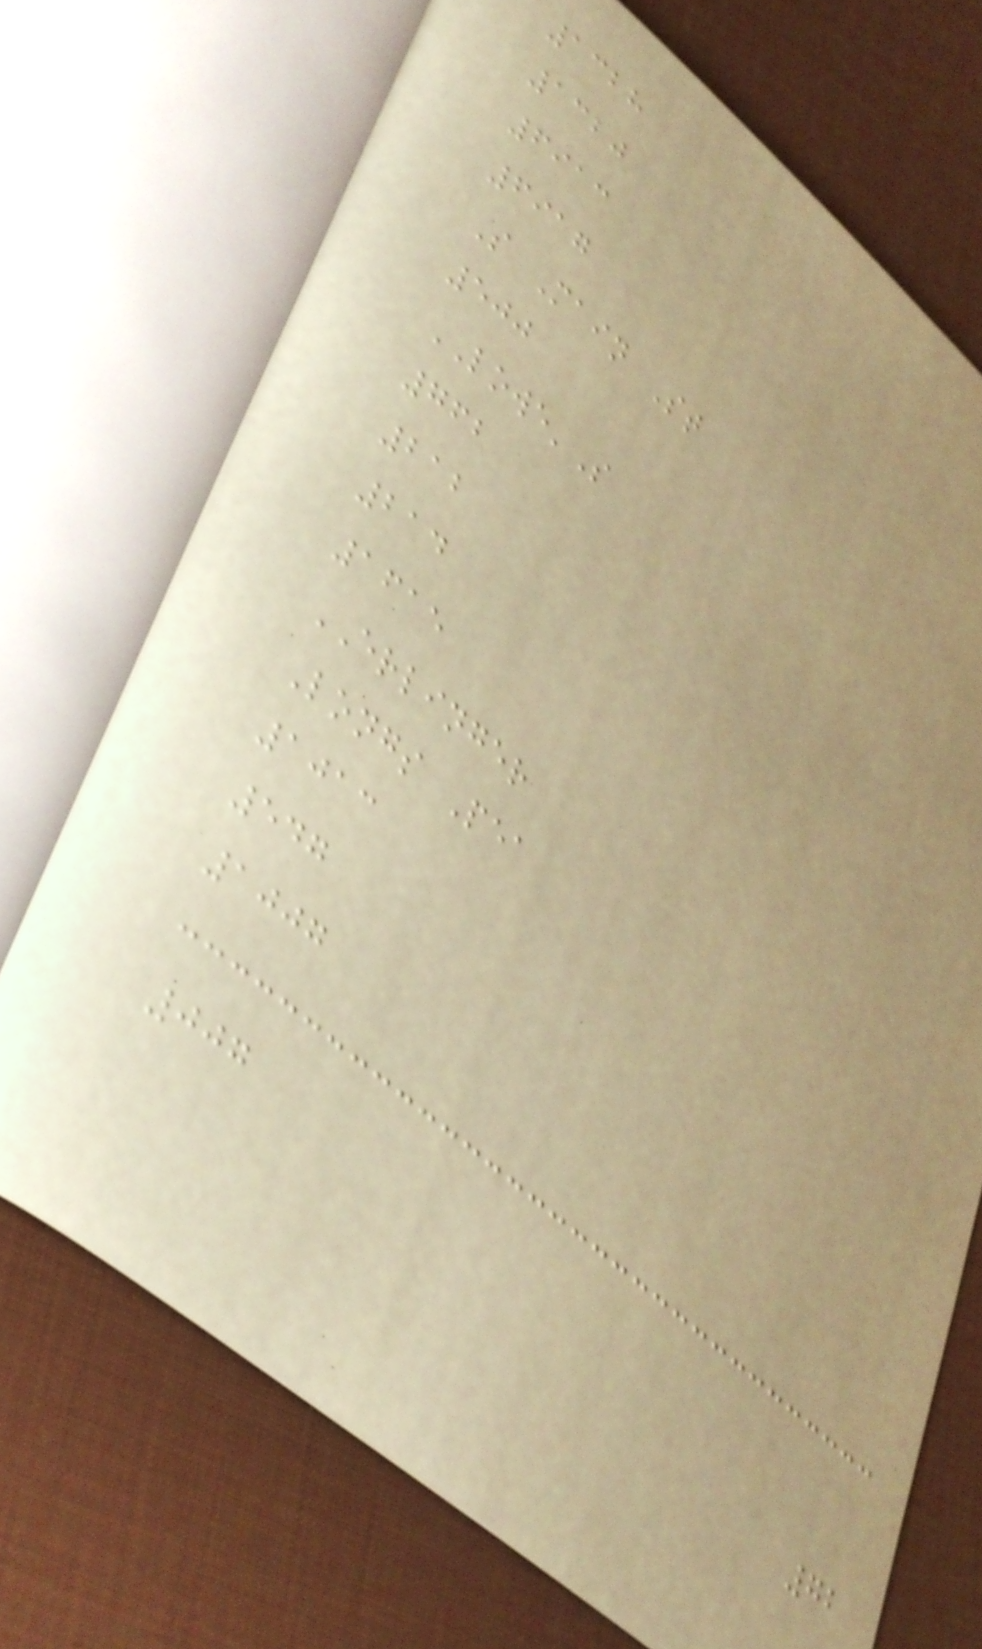1328
1320
6913
6917
S Main St
500
LOWE'S
762
212
214
1615
ERLINGER
Longs Pea
1013
547
1007
007
72
